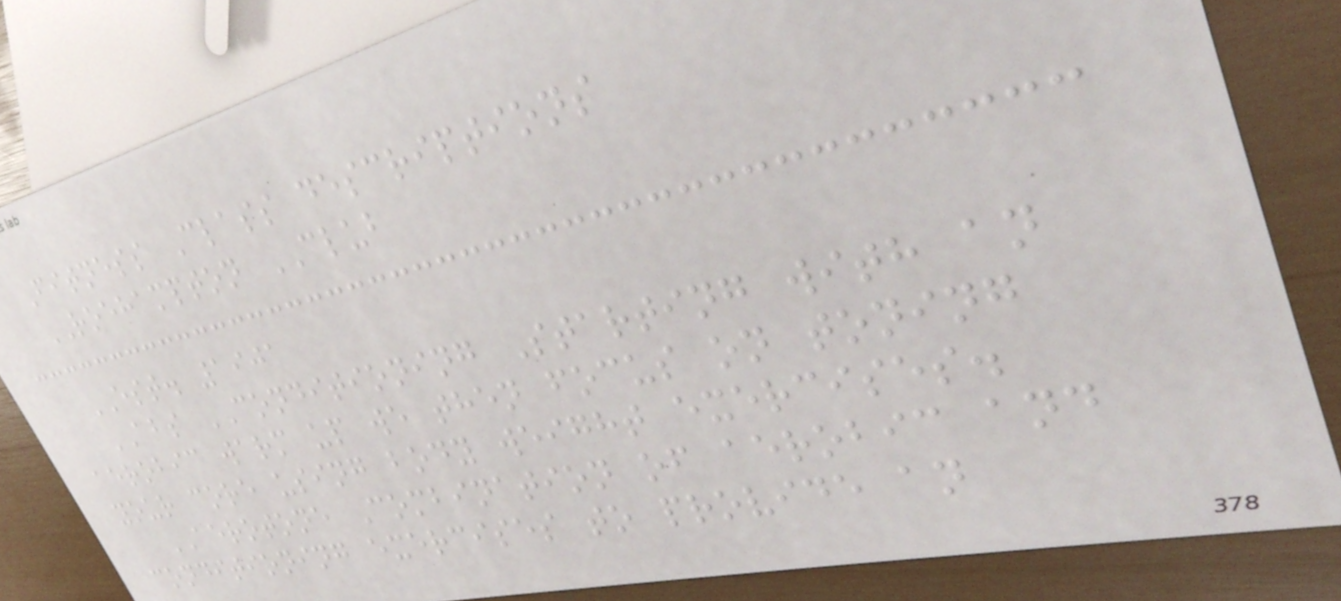Fitness Class descriptions
ROEHAMPTON CLUB
EST. 1901
ABS CONDITIONING Starting with an
aerobic warm up we then focus on toning
your core using body weight exercises.
AEROTONE Combination of aerobic and
conditioning exercises to provide an
